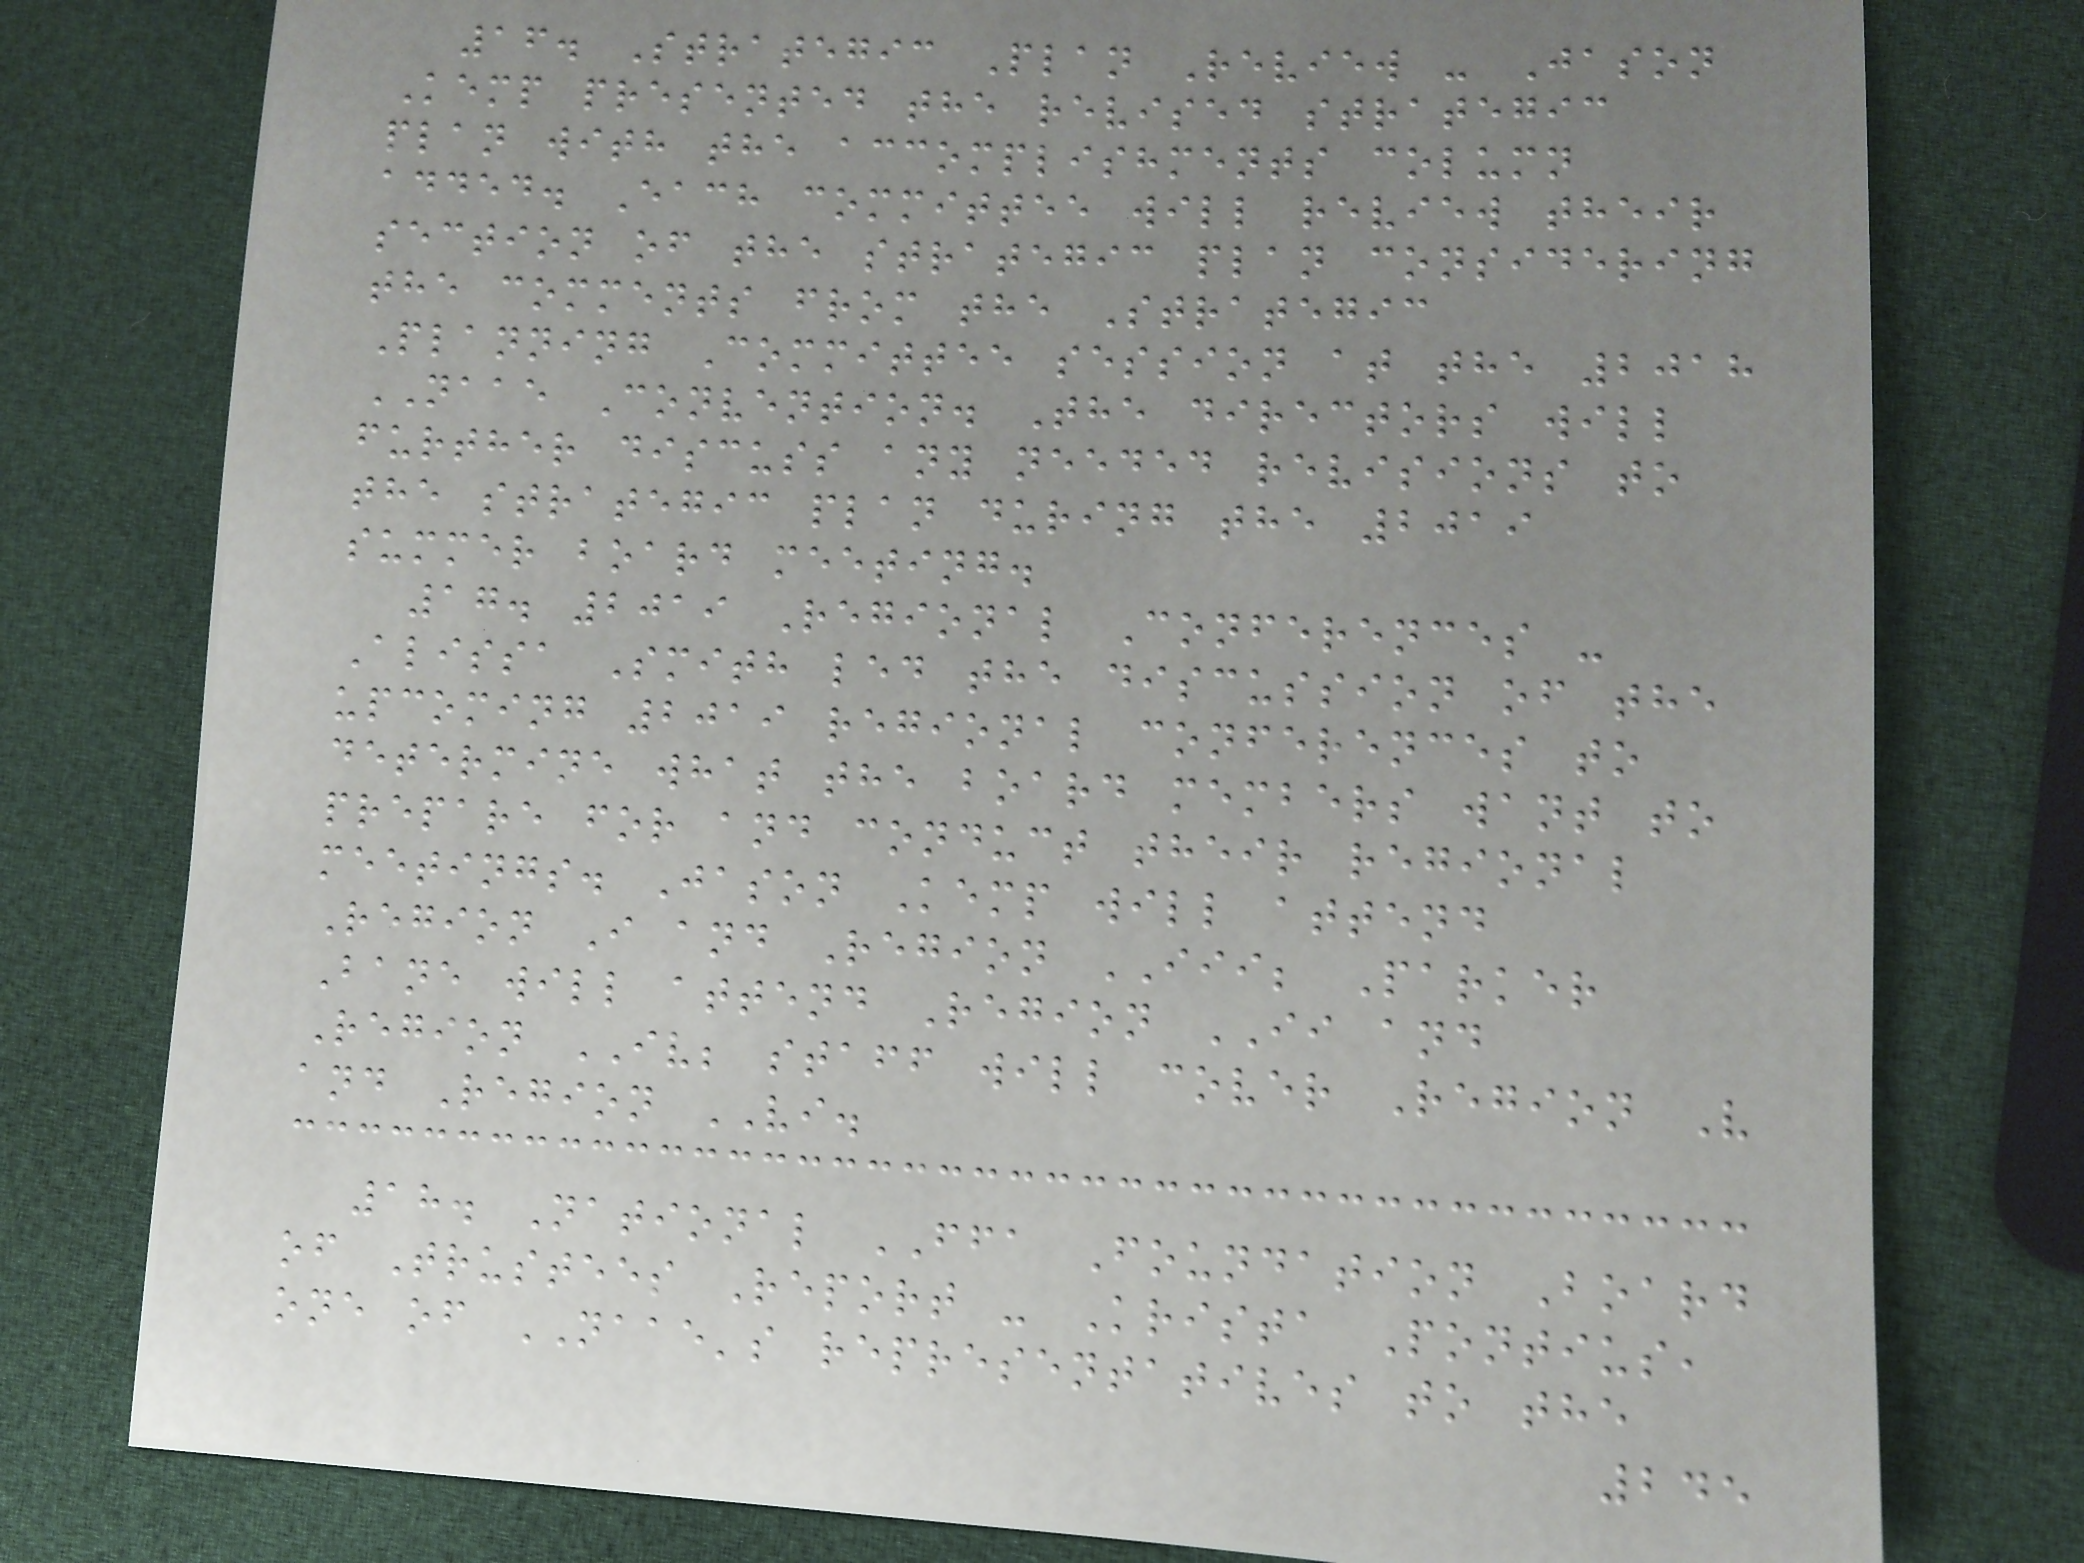16. Strategic Plan Review - Jason
Kemp presented the revised strategic
plan with the accomplishments column
added. Each committee will review their
section of the strategic plan considering
the comments from the Strategic
Planning Committee session at the 2018
NAAE Convention. The directors will
further discuss any needed revisions to
the strategic plan during the 2019
summer board meeting.
17. 2019 Regional Conferences -
Alissa Smith led the discussion of the
upcoming 2019 regional conferences to
determine what the board members want to
prepare for and conduct their regional
meetings. Jason Kemp will attend
Region I and Region III; Parker
Bane will attend Region II and
Region IV; staff will cover Region V
and Region VI.
18. National FFA Foundation Board
of Trustees Report - Krista Pontius,
one of NAAE's representatives to the
245
